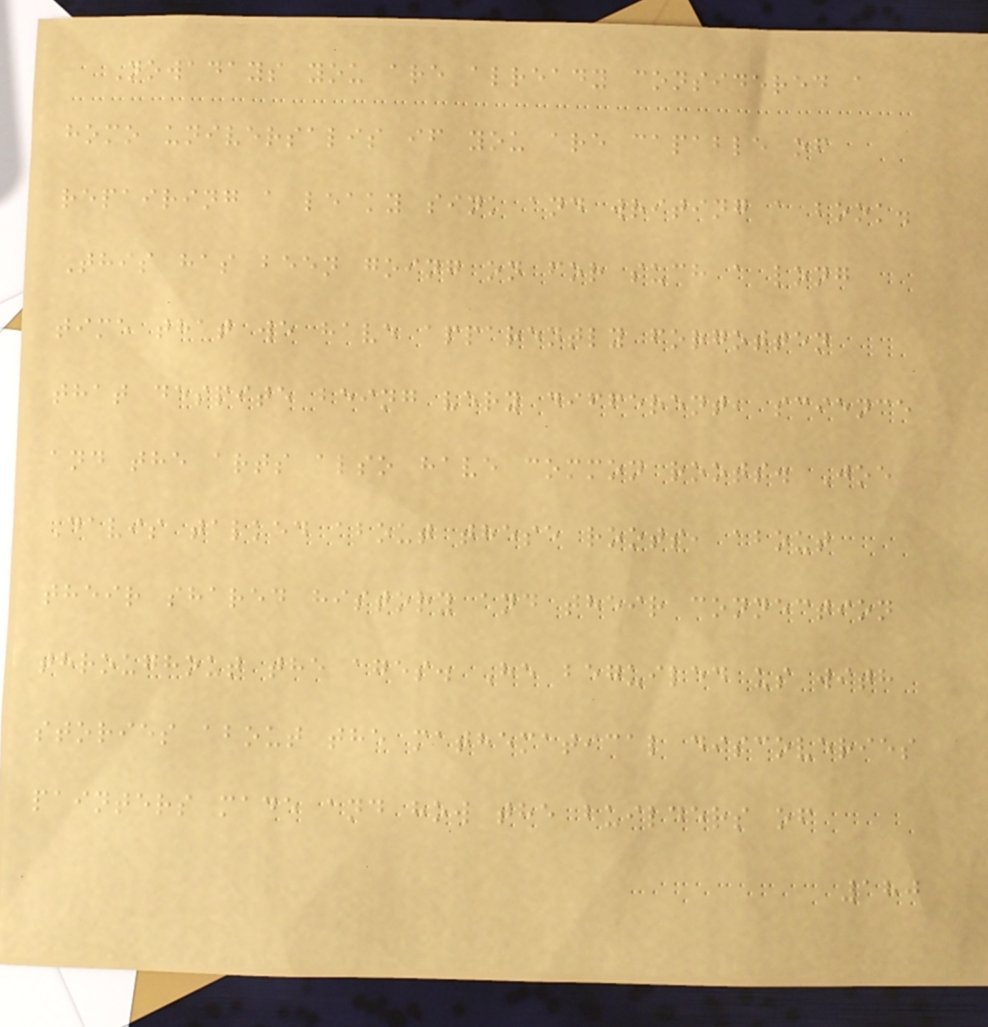Nowadays you are already considered a
homo universalis if you are capable of
repairing a leaky sink and writing a book.
This has been going on for such a long
time that we have apparently forgotten
that despite being very different, science
and the arts also have common roots. Joe
Davis talked about these roots, about
their shared history and their connection
throughout the ages. He beguiled us with
stories about the mathematical discoveries
painters made and how the builders of
180
